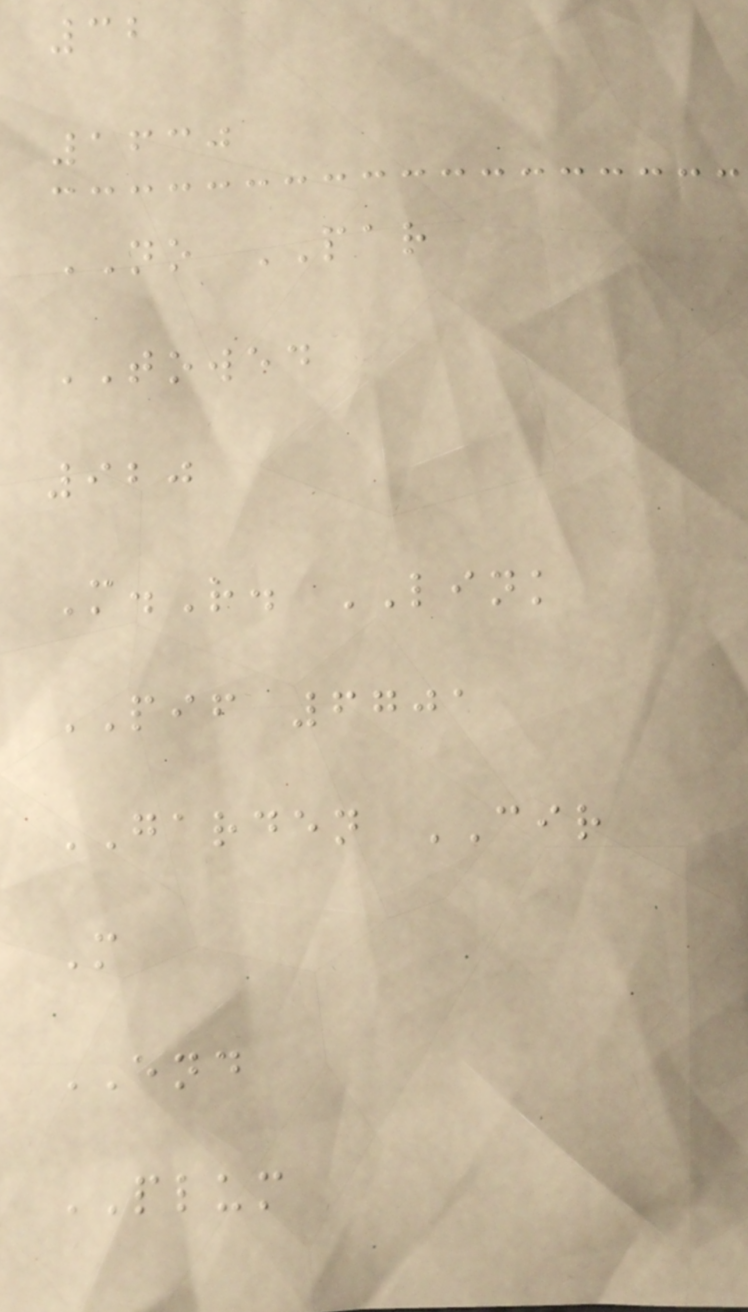32
1630
NO PAR
TOWED
920
M.R. LINK
PIF 6701
GARDEN CIR
M
END
PLUM
